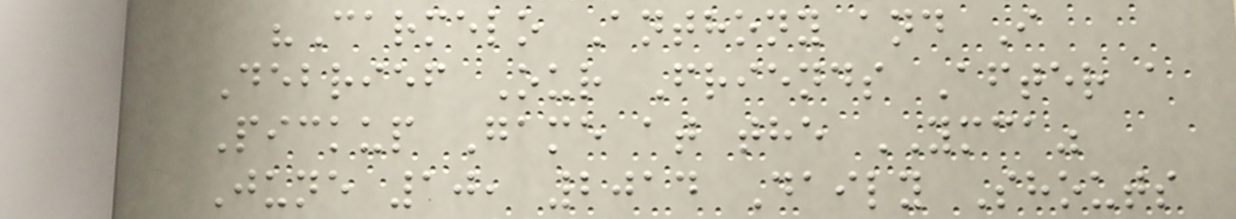"Carmelo Anthony and I
Debrief Our Friends After a
Pickup Game at the YMCA"
June 10, 2014 Daily Shouts
